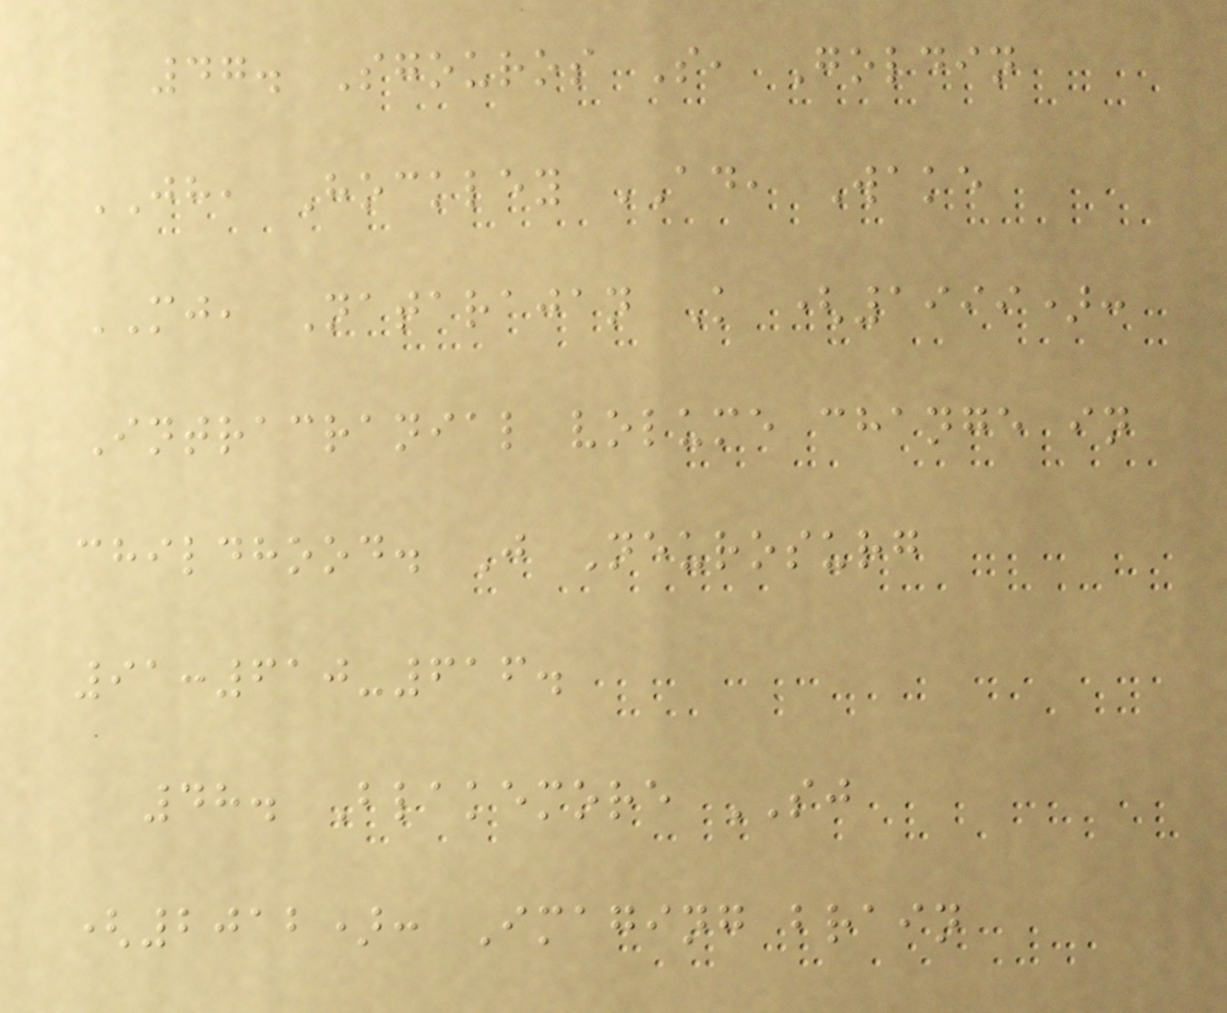47. Sgouros S, Goldin
JH, Hockley AD, Wake
MJ, Natarajan K (1999):
Intracranial volume change in
childhood. J Neurosurg
91:610-616.
48. Blakemore SJ
(2012): Imaging brain
